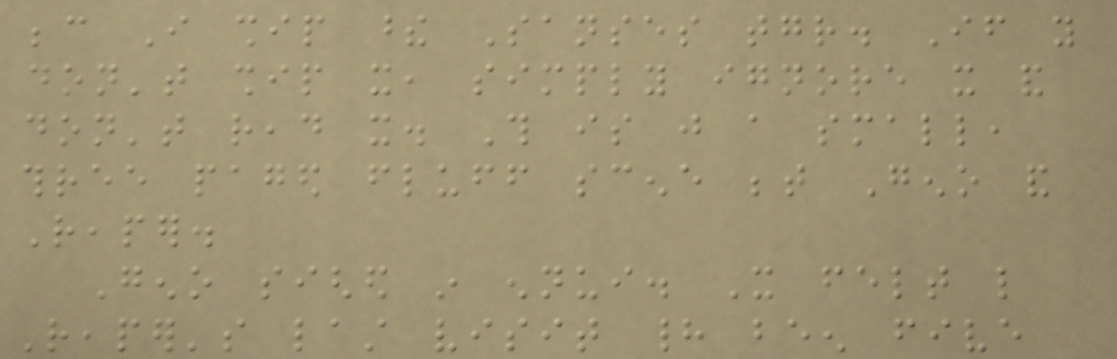because I ship these Sanses together. If you
don't ship it, simply ignore it and
don't read it. This is just a small,
three paged fluff scene between Geno and
Reaper.
Geno sighed in ennui. It felt like
Reaper's last visit had been five
